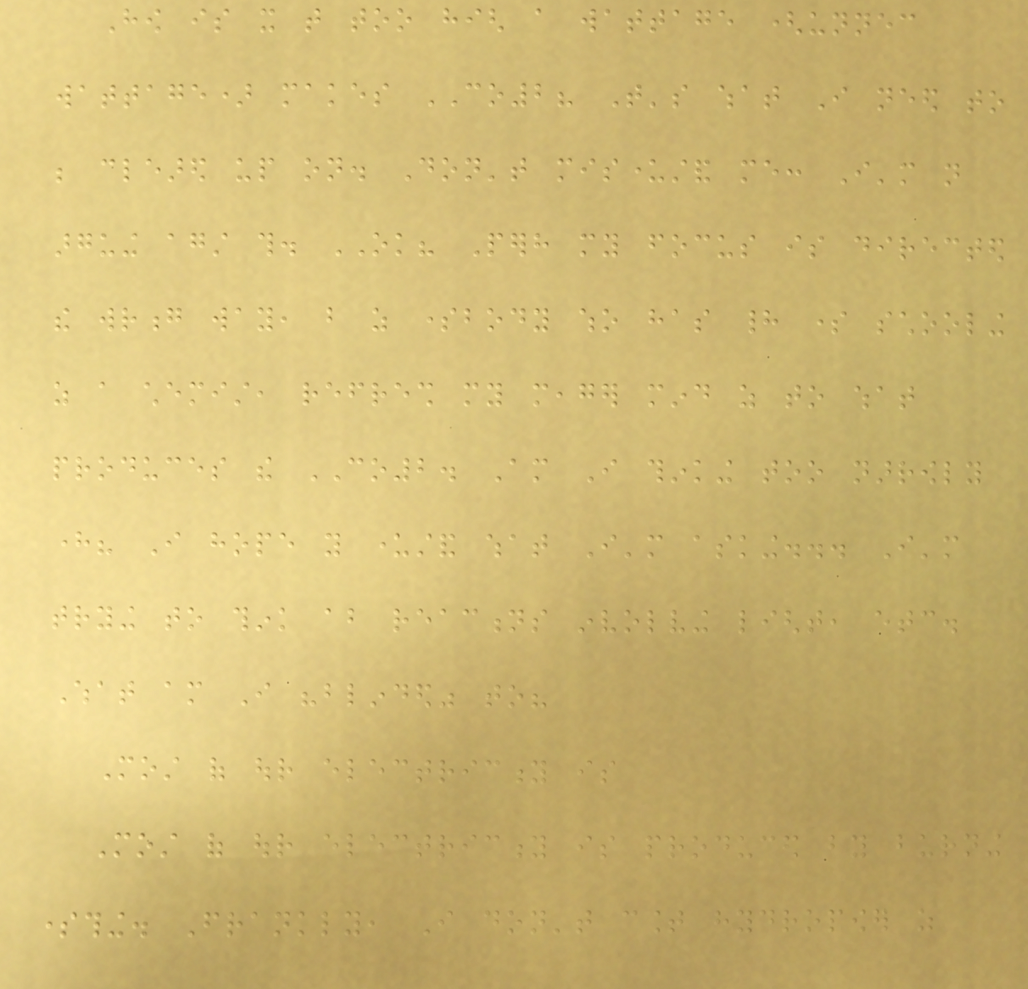How is it that too high a wattage (unnecessary
wattage) makes CO2? That's what I need to
be cleared up on. Don't misunderstand me: I'm not
arguing against this. OK? Perhaps my focus is directed
the wrong way, but as somebody who has had some schooling
as a chemist, refresh my meager mind as to what
produces the CO2. Am I thinking too narrowly
here? I hope you understand what I'm asking... I'm
trying to think about reactions involving light, etc.
What am I "blinded" to?
Most of our electricity is
Most of our electricity is produced by burning
something. Frankly, I don't count hydropower as
